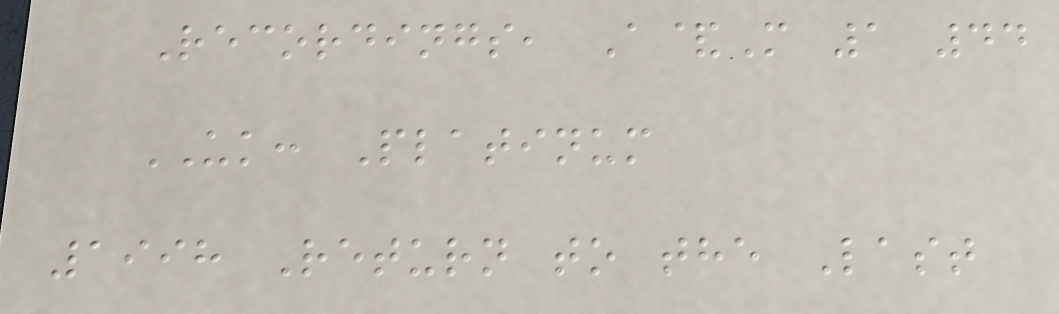Recordings, A&M 1 44
UK: Platinum
1998 Return to the Last
